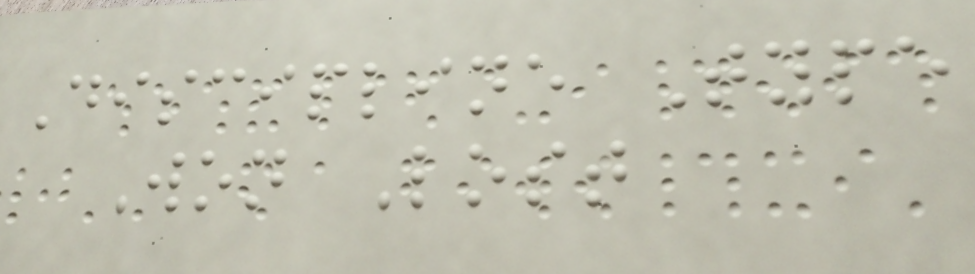Discipline Type
Won Lost
